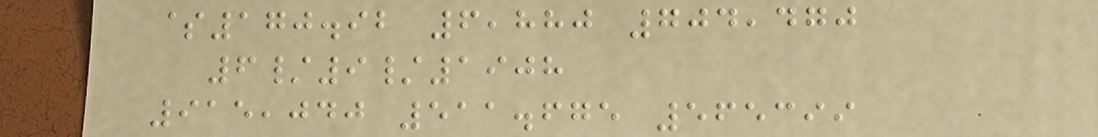$170.92 6,880 704,470
6/9/1908
915,040 511.675 565399
